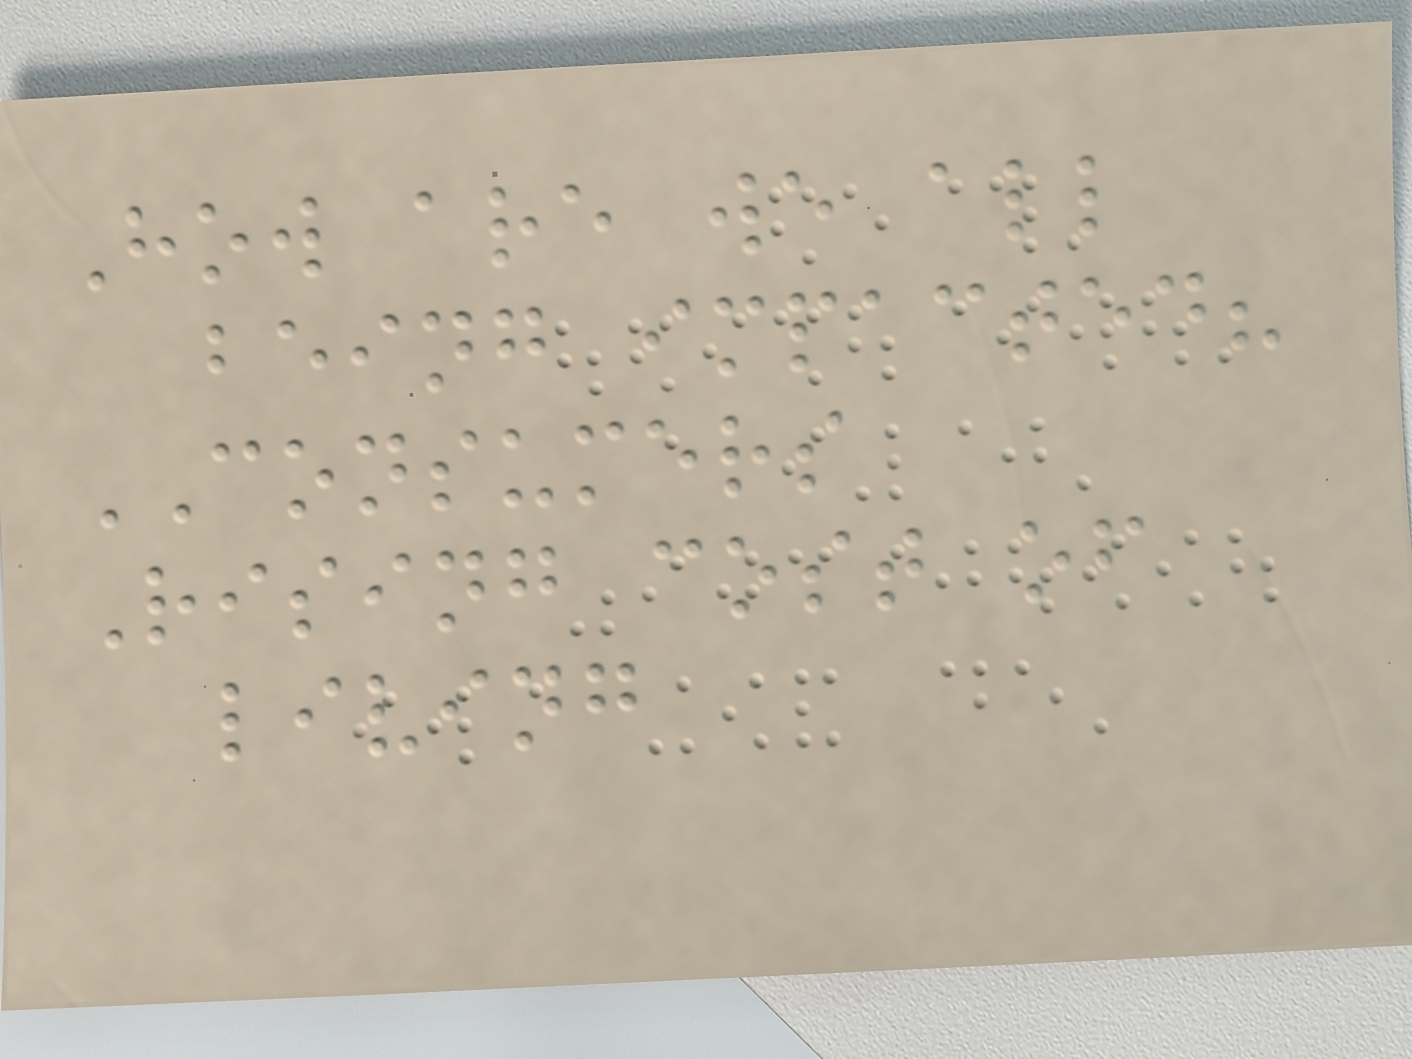How are we all
being impacted?
CONSUMERS
Rising cost of
living
